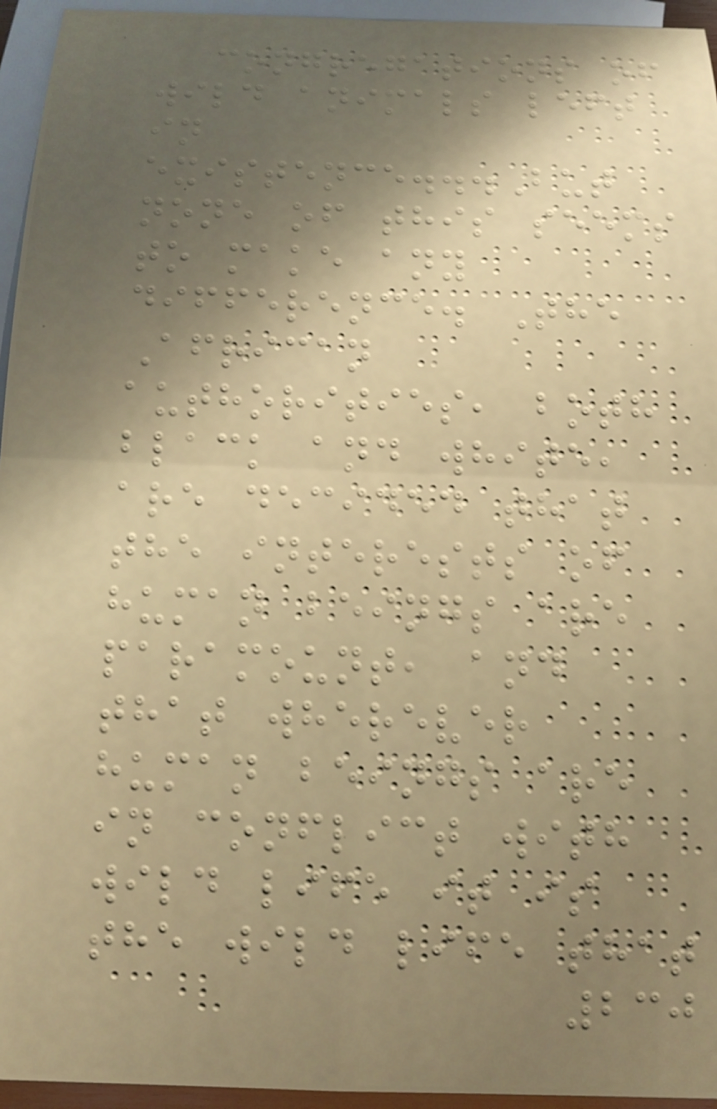congregations of
wild animals left
in
existence...But
none of this seems
to make any
difference. The
African
authorities, both
black and white,
are decided that
the interests of
human beings are
paramount, and
that wherever
human beings are
in conflict with
wild life it is
the wild life that
230
